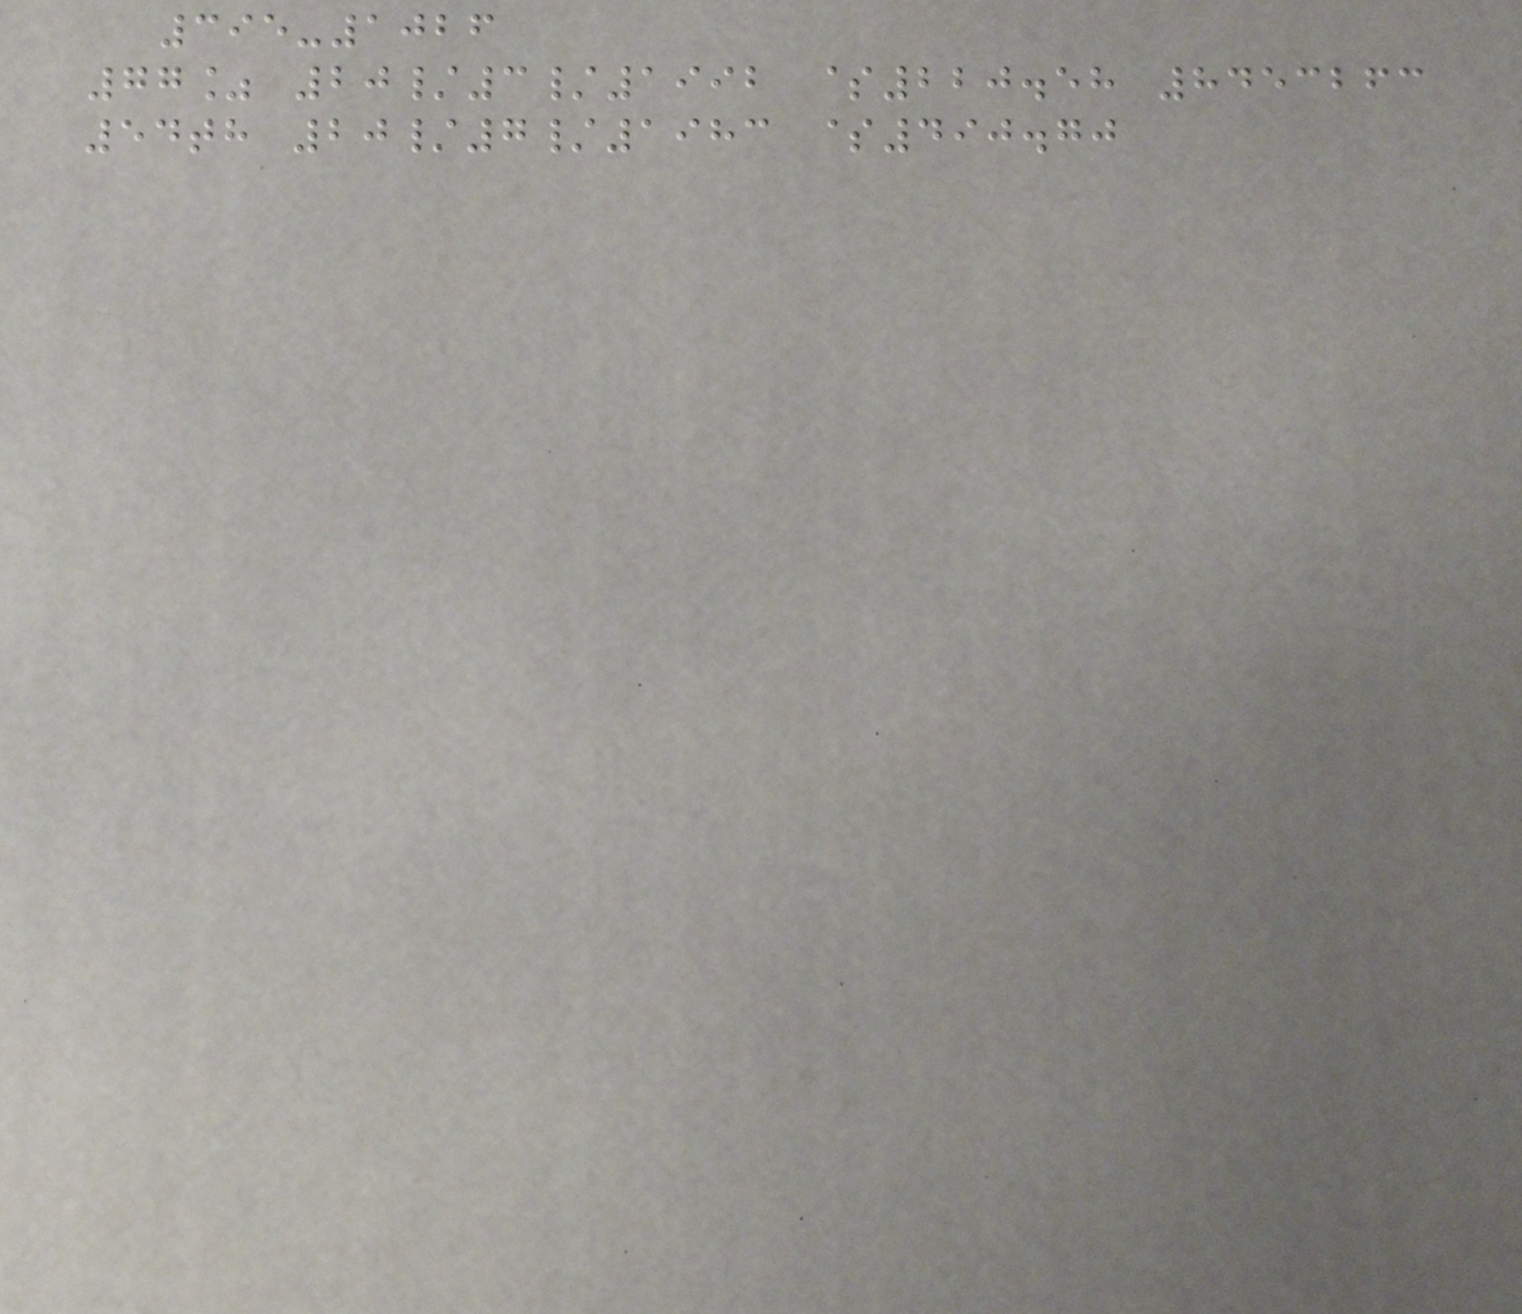395-1026
77% 20/3/1992 $220.58 8453263
54th 20/7/1983 $490.70
